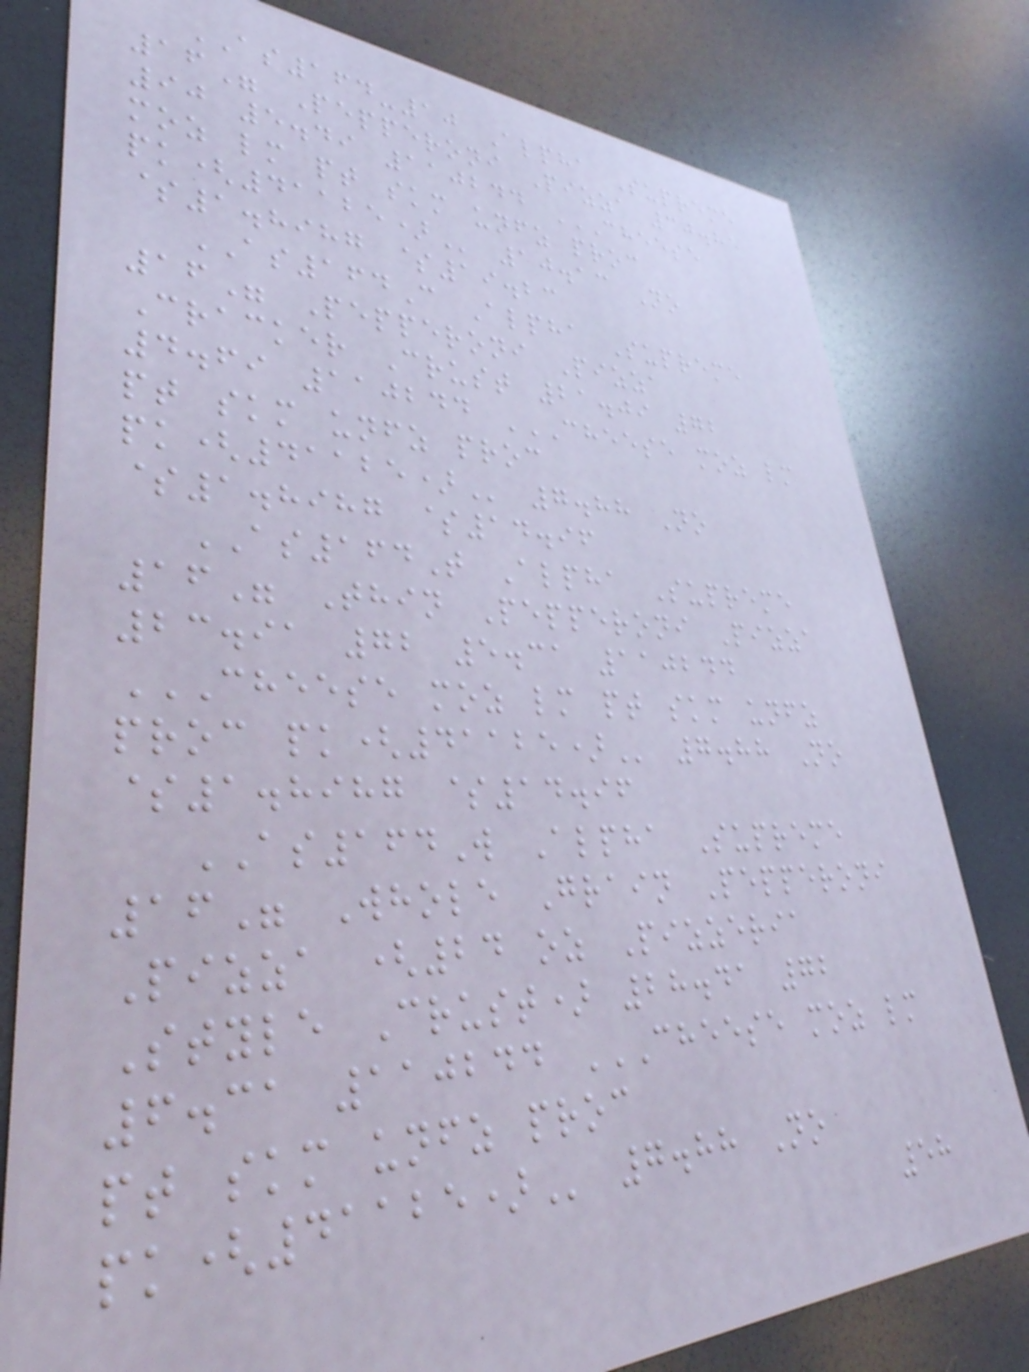AS164-10 Alpha Supreme
16" Pepperoni Pizza 30.85
90 5.49 110244 CHEESE
MOZ LM PT SKM UNFZ PROC
PK(41125) 10.13 No
$1.8987 $19.23
AS164C Alpha Supreme
16" Pepperoni Pizza
Cracker Crust 21.09 72
4.69 110244 CHEESE MOZ LM
PT SKM UNFZ PROC
PK(41125) 7.88 No
$1.8987 $14.96
AS164T Alpha Supreme
16" Thin Pepperoni Pizza
23.91 72 5.31 110244
CHEESE MOZ LM PT SKM UNFZ
PROC PK(41125) 7.88 No
$1.8987 $14.96
AS164W Alpha Supreme
16" Whole Grain Pepperoni
Pizza (24 oz Pizzeria
Style Crust) 28.41 72
6.31 110244 CHEESE MOZ LM
PT SKM UNFZ PROC
PK(41125) 7.88 No
58
